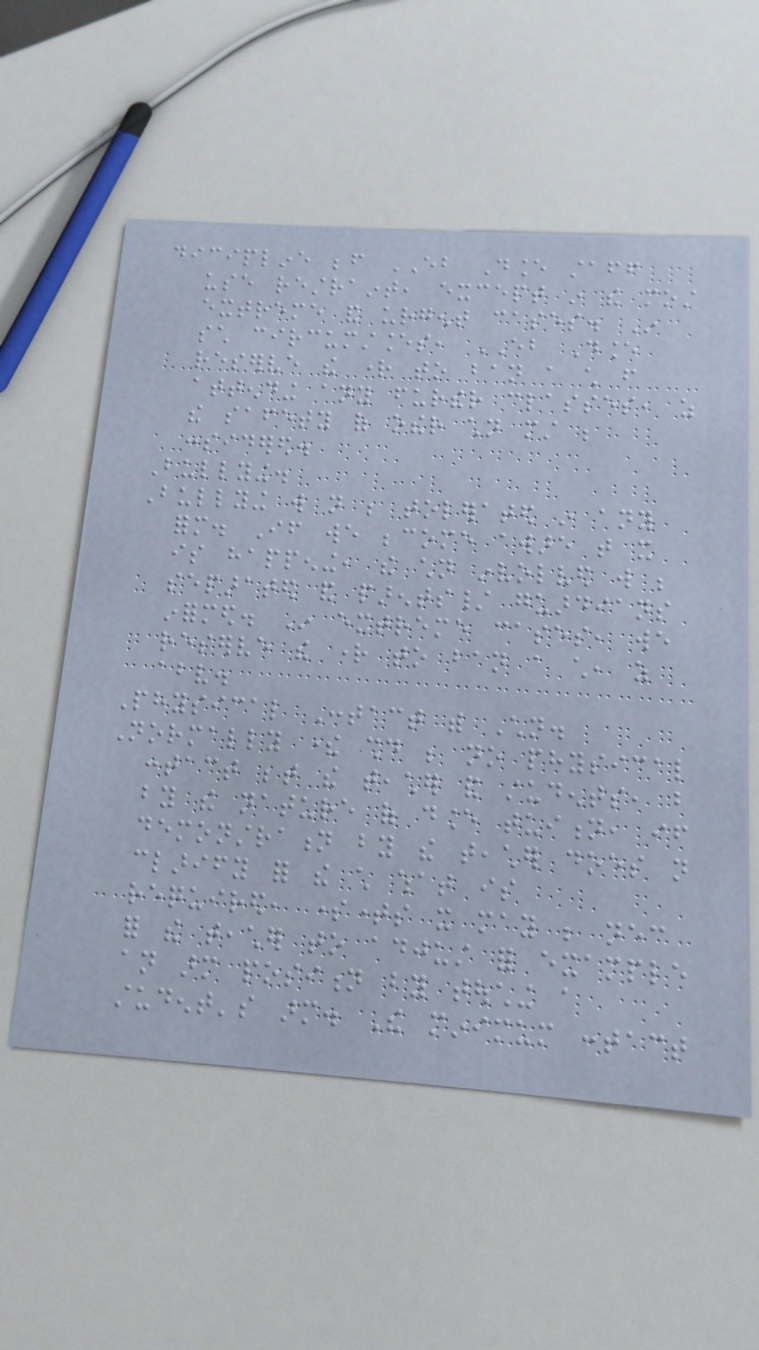dicipline before EB Dance staff
use restraint, except in the most
extreme and urgent cases. In
such circumstances, EB Dance
reserve the right to ban a child from
attending any further classes, as
the safety of other children must be
considered.
Bullying.
Bullying will not be tolerated in any
form. If we become aware that it
is happening, the children involved will be
separated and parents/ guardians
informed. In extreme cases, we
reserve the right to ban a child, as
above.
Physical Contact with Children.
Normally there should be no physical
contact between the teacher and students, but
by the nature of dance tuition, if
demonstration by the teacher does not
clarify for the child what is
required, sometimes it may be necessary
for the teacher to adjust for example
an arm position by touching a
student's arm. The minimum contact
